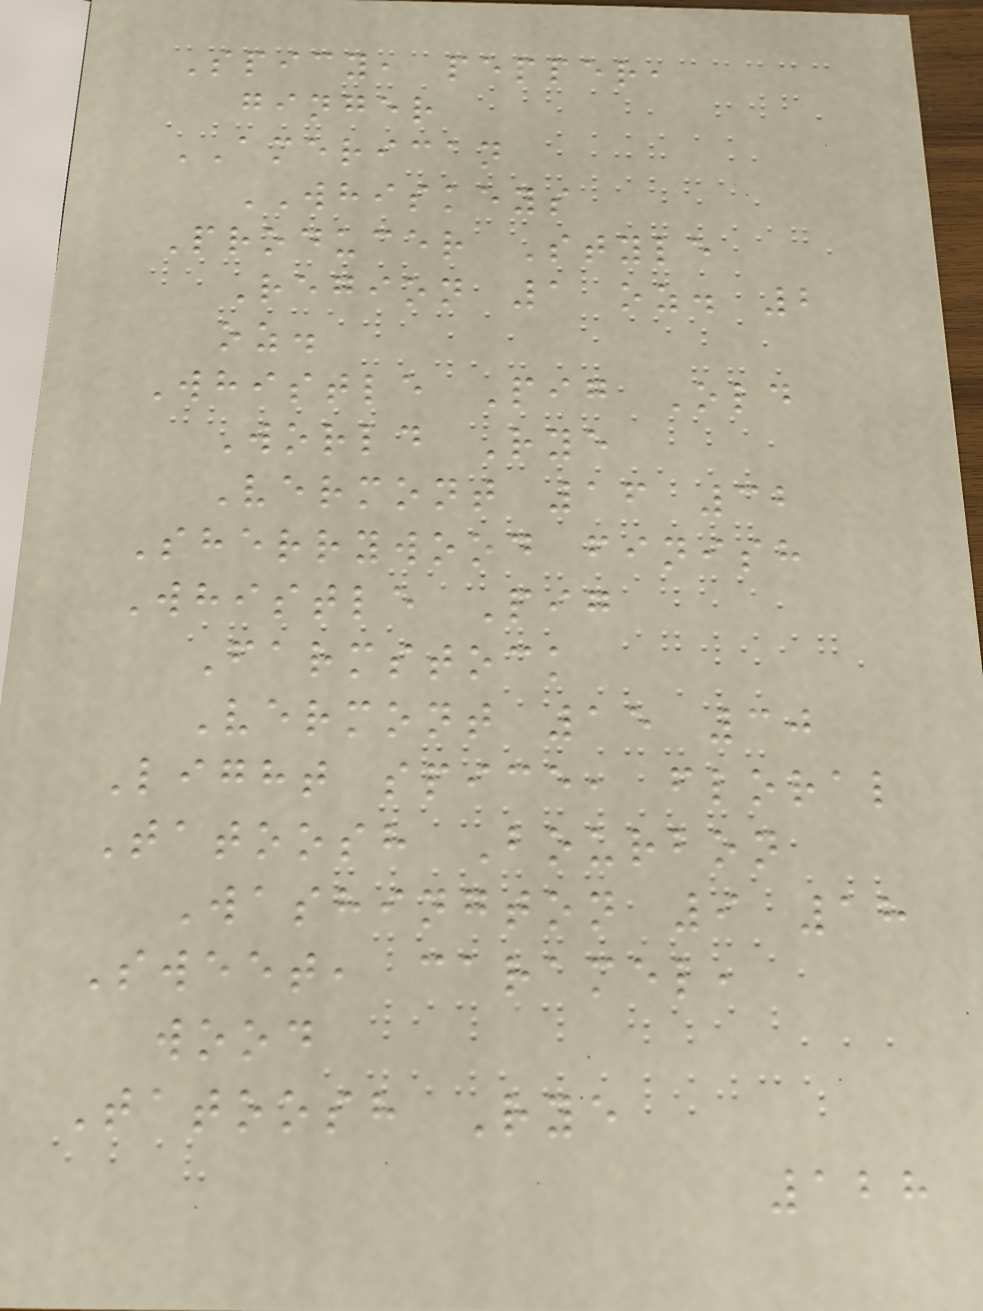Spicy, pepper,
ginger
AMERICAN
WHISKEYS
Producer Style
Region 1 oz. 2
oz.
Whistle Pig Old
World Rye
Vermont 16 32
Sherrywood finish
Whistle Pig
Farmstock
Vermont 15 30
Light spice, floral
Tatoosh Bourbon
Washington 9 18
Sweet, caramel,
wood
Tatoosh Rye
128
